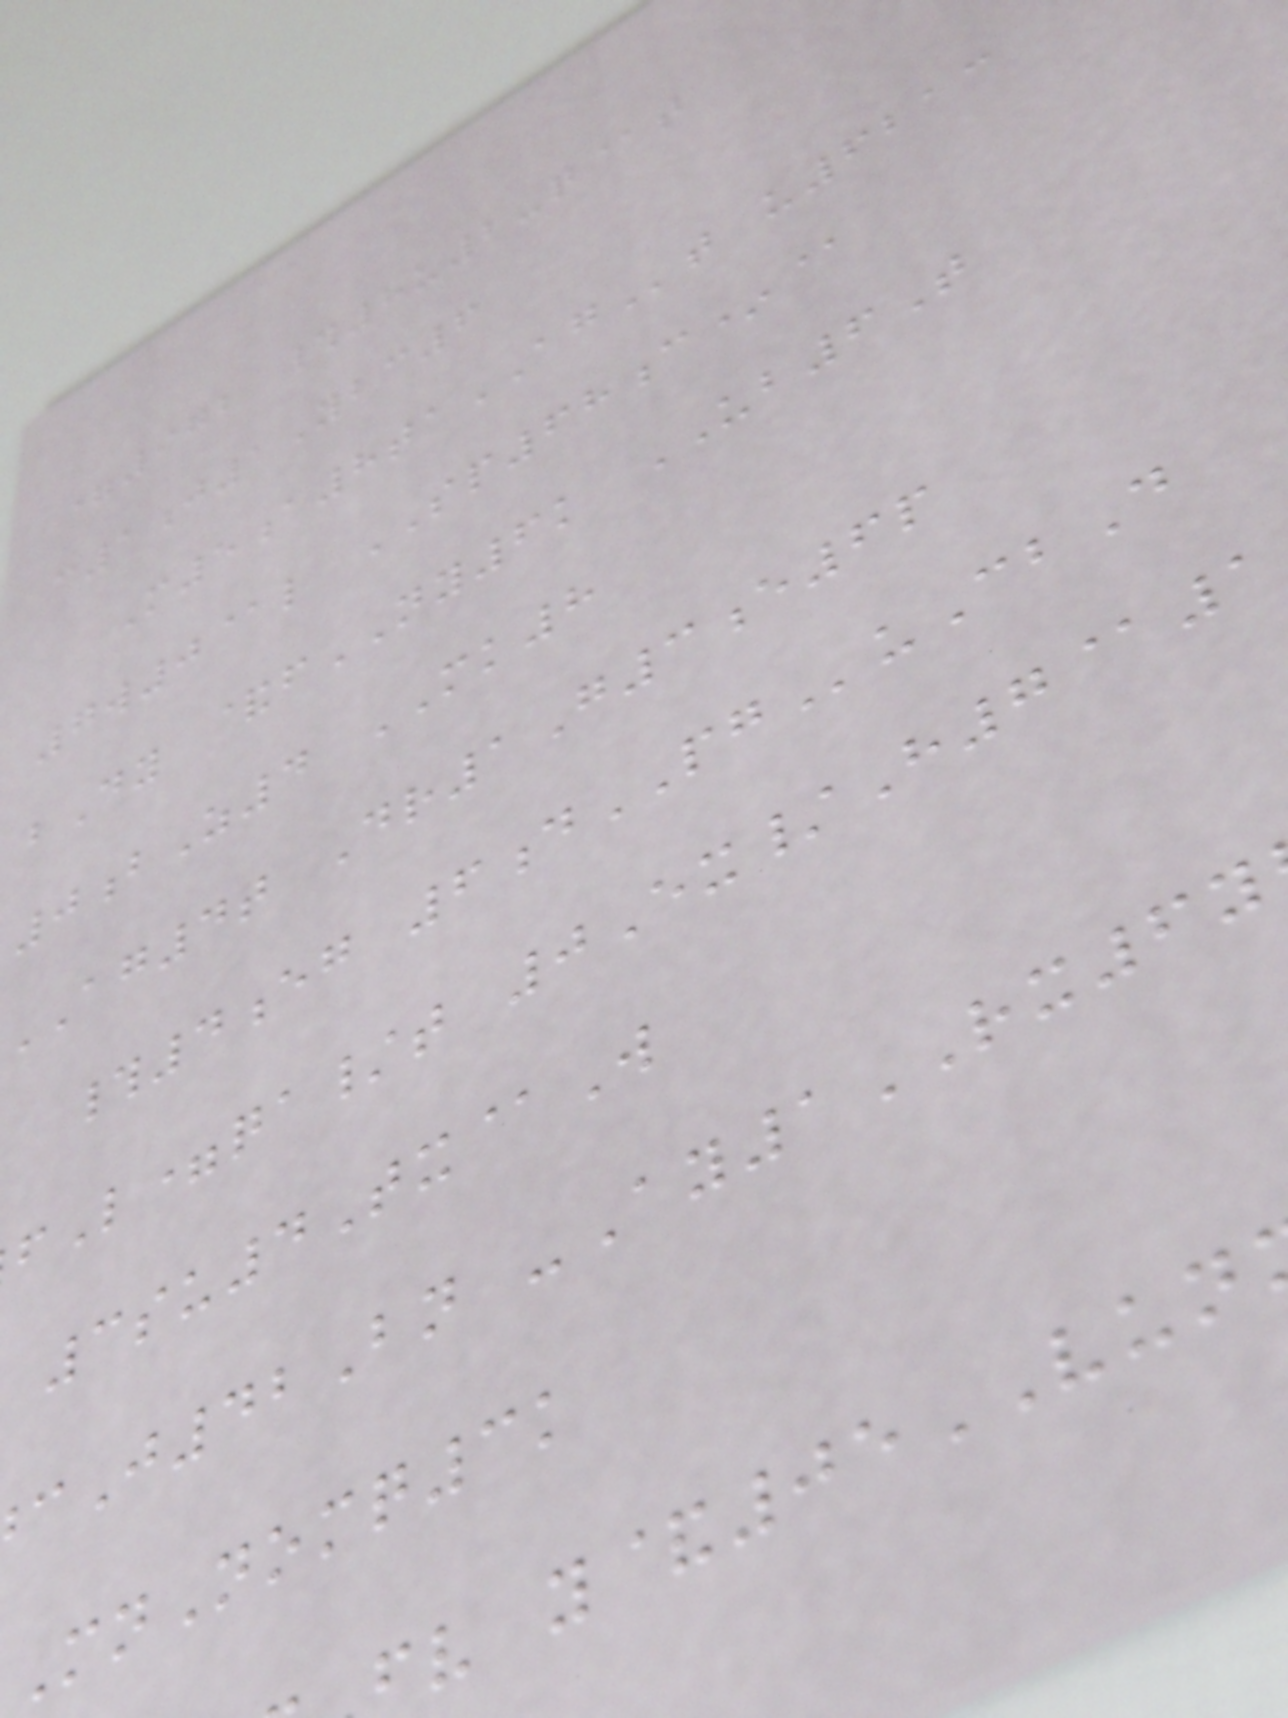=972 #8u2-q@t
c1j1Ybc6
M5a8taAGt u6213
7w0@l SP68c*@
bDy &fNY6k UB6T
0bZ4 MK8
AG4t Dr1G3e6p
#4eg 6dPGuCbD
L=qa/t 0Ex/H7@1
3su4Tx@W
cJ42Bn -Ay1RX6y
MnNomq3k
fv y&05VUN
